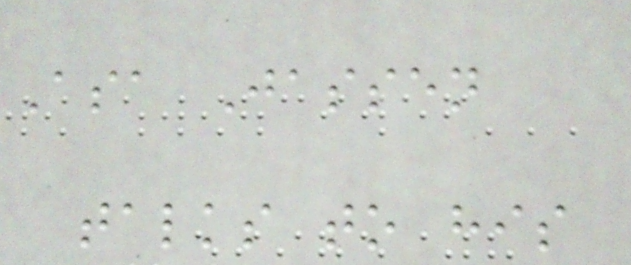Asa Jassen
talks to his
